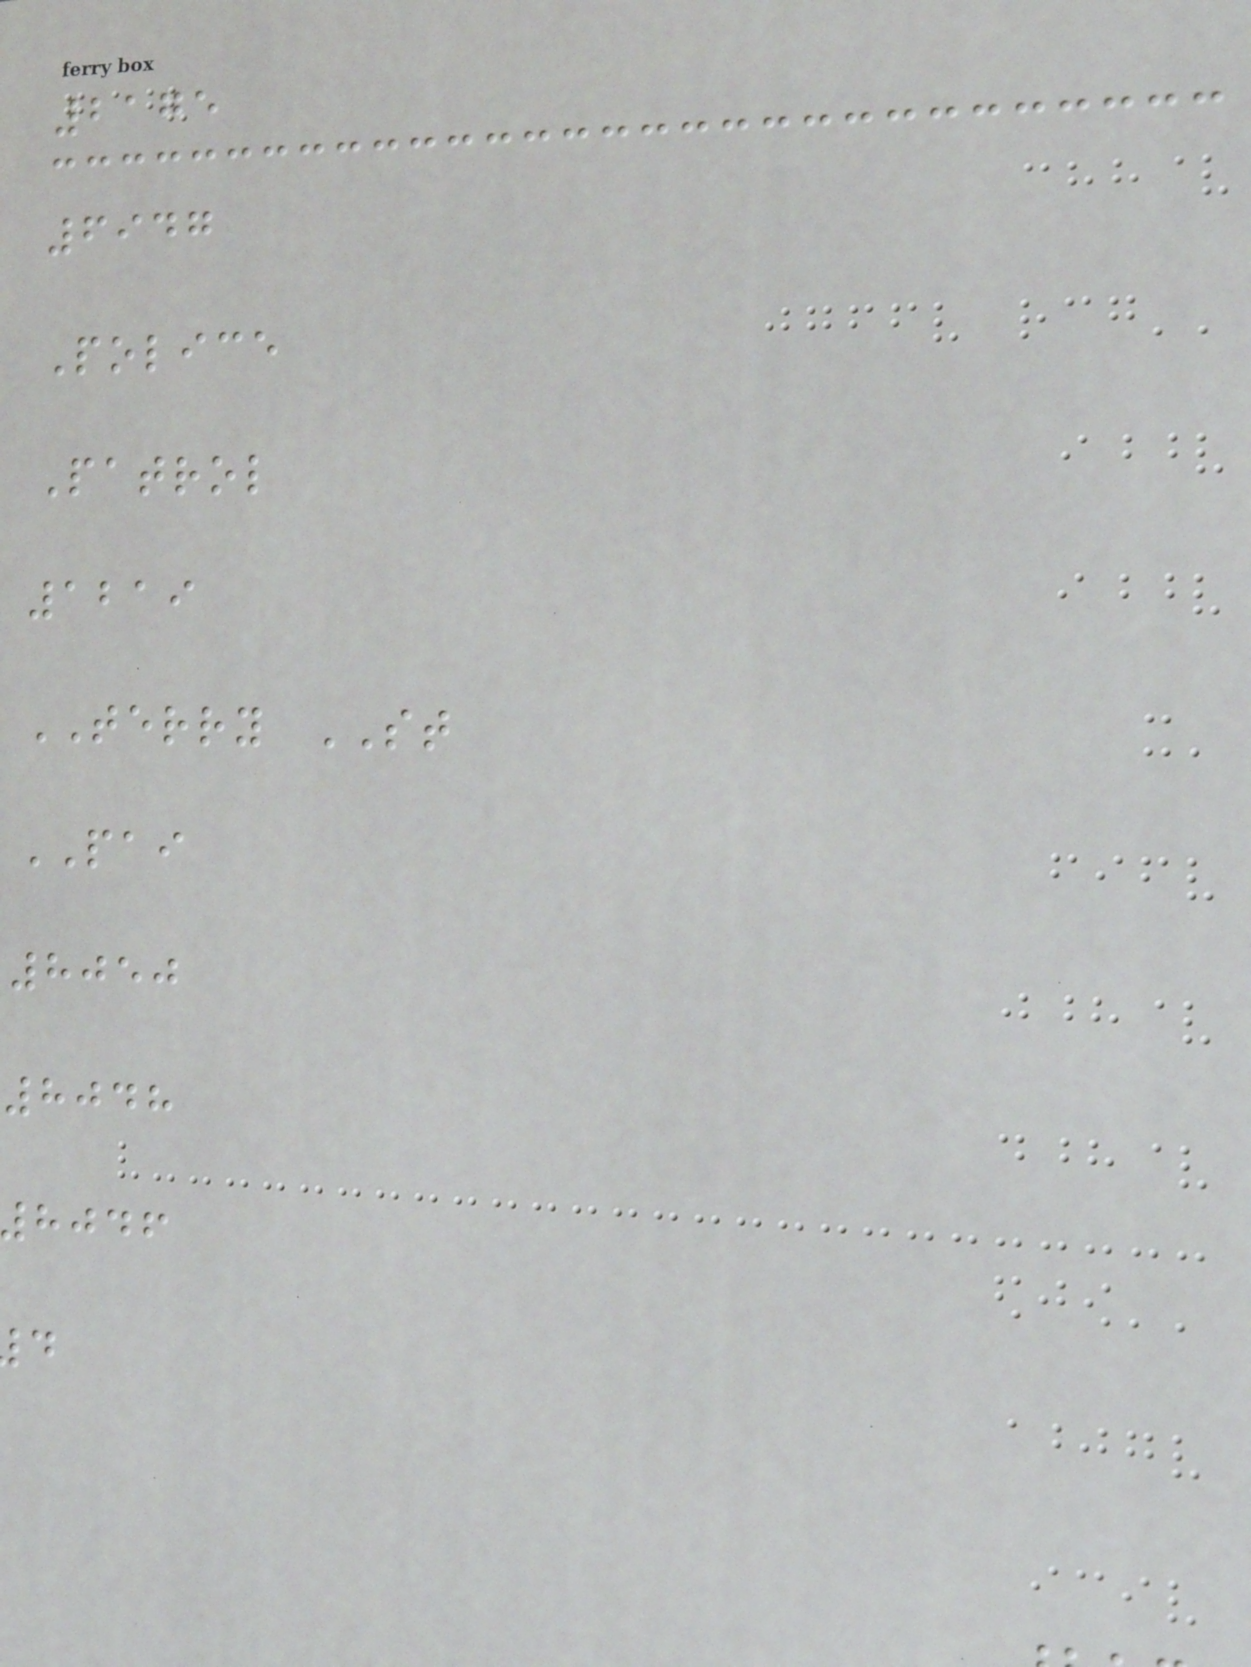2175
6947
Police
Patrol
1219
TERRY ST
PAI
8050
8048
hjdf
